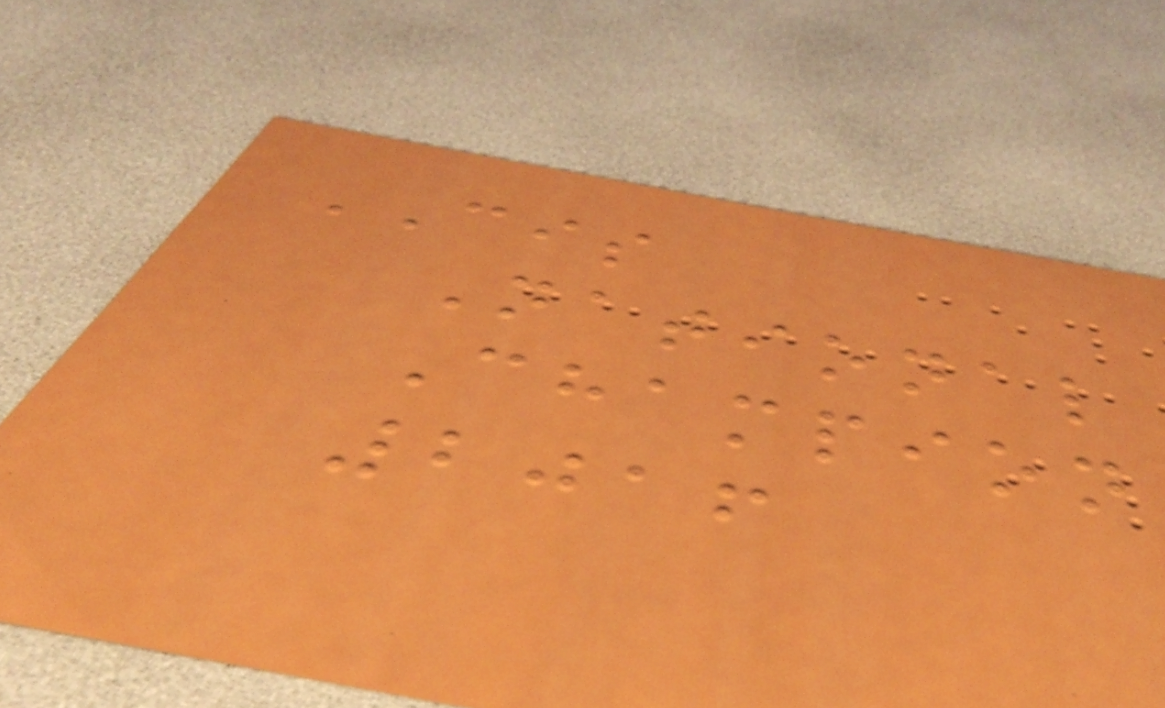CIS
National
Champion
2016
